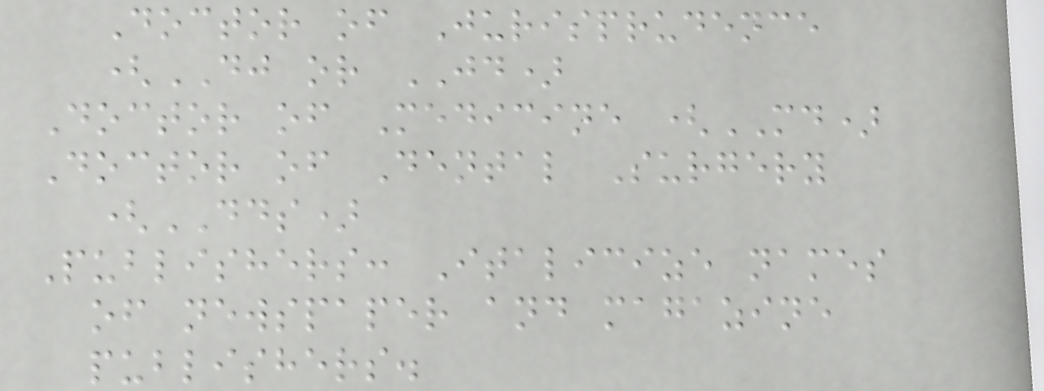Doctor of Jurisprudence
(DJ or JD)
Doctor of Medicine (MD)
Doctor of Dental Surgery
(DDS)
Publishers: Italicize names
of newspaper and magazine
publishers.
